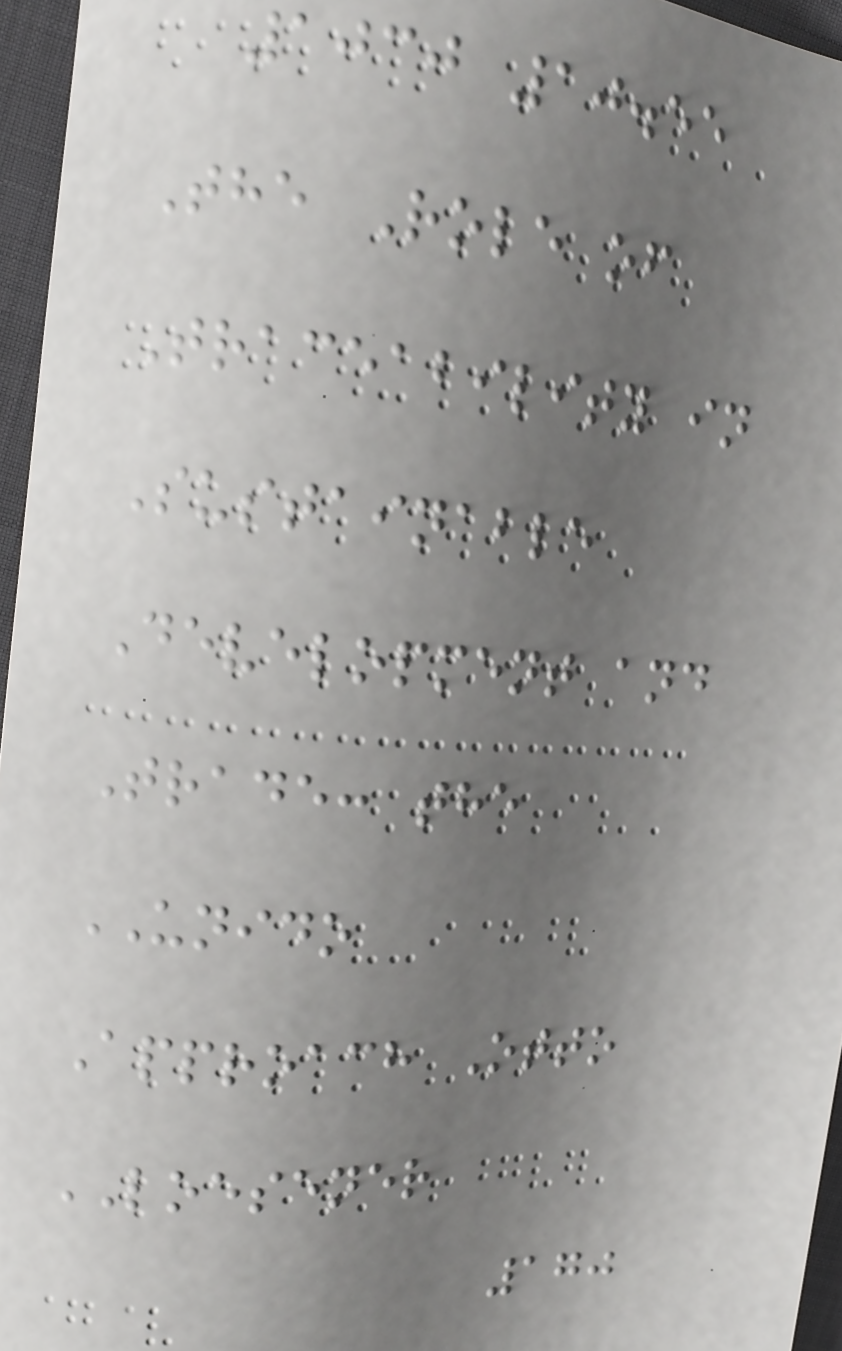1030 10.55
The Role of
Traceability in
Sustainable
Development and
Trade: the
UNIDO
Approach Otto
LOESENER
170
